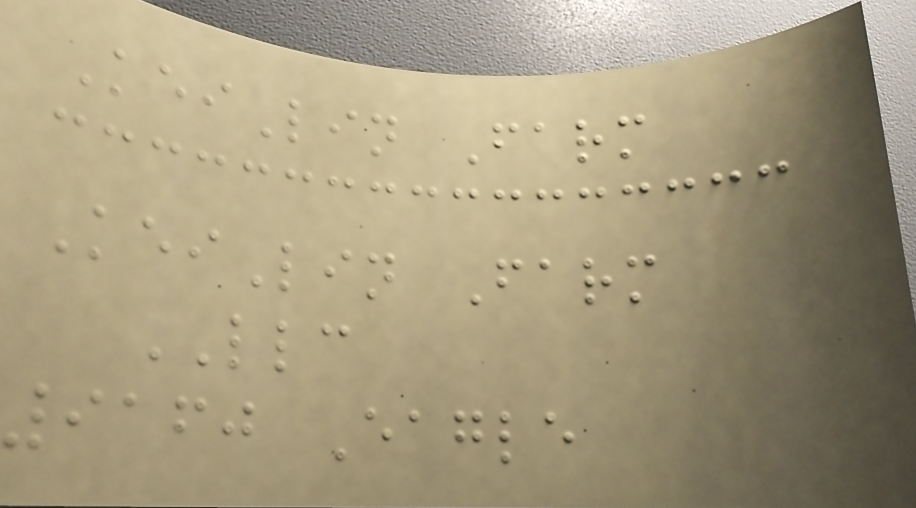KeiLin Farm
KeiLin Farm
LLC
9160 Eagle
